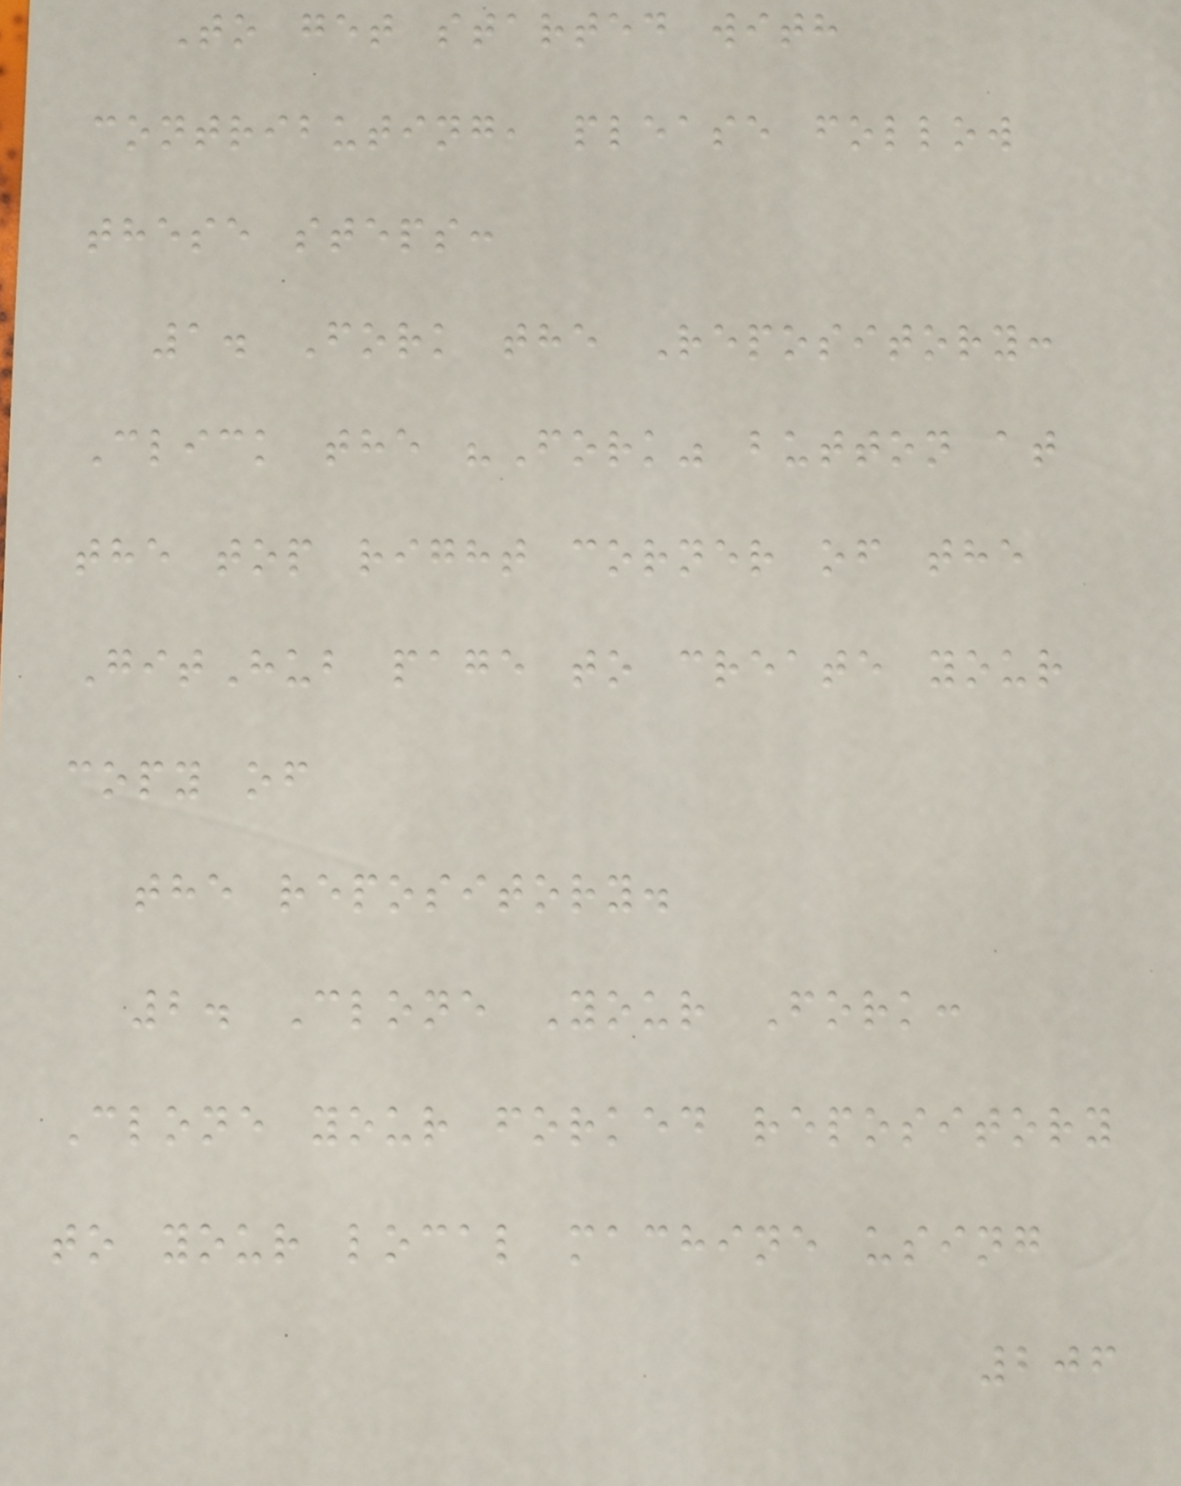To get started with
contributing, please follow
these steps:
1. Fork the Repository:
Click the "Fork" button at
the top right corner of the
GitHub page to create your
copy of
the repository.
2. Clone Your Fork:
Clone your forked repository
to your local machine using
206
